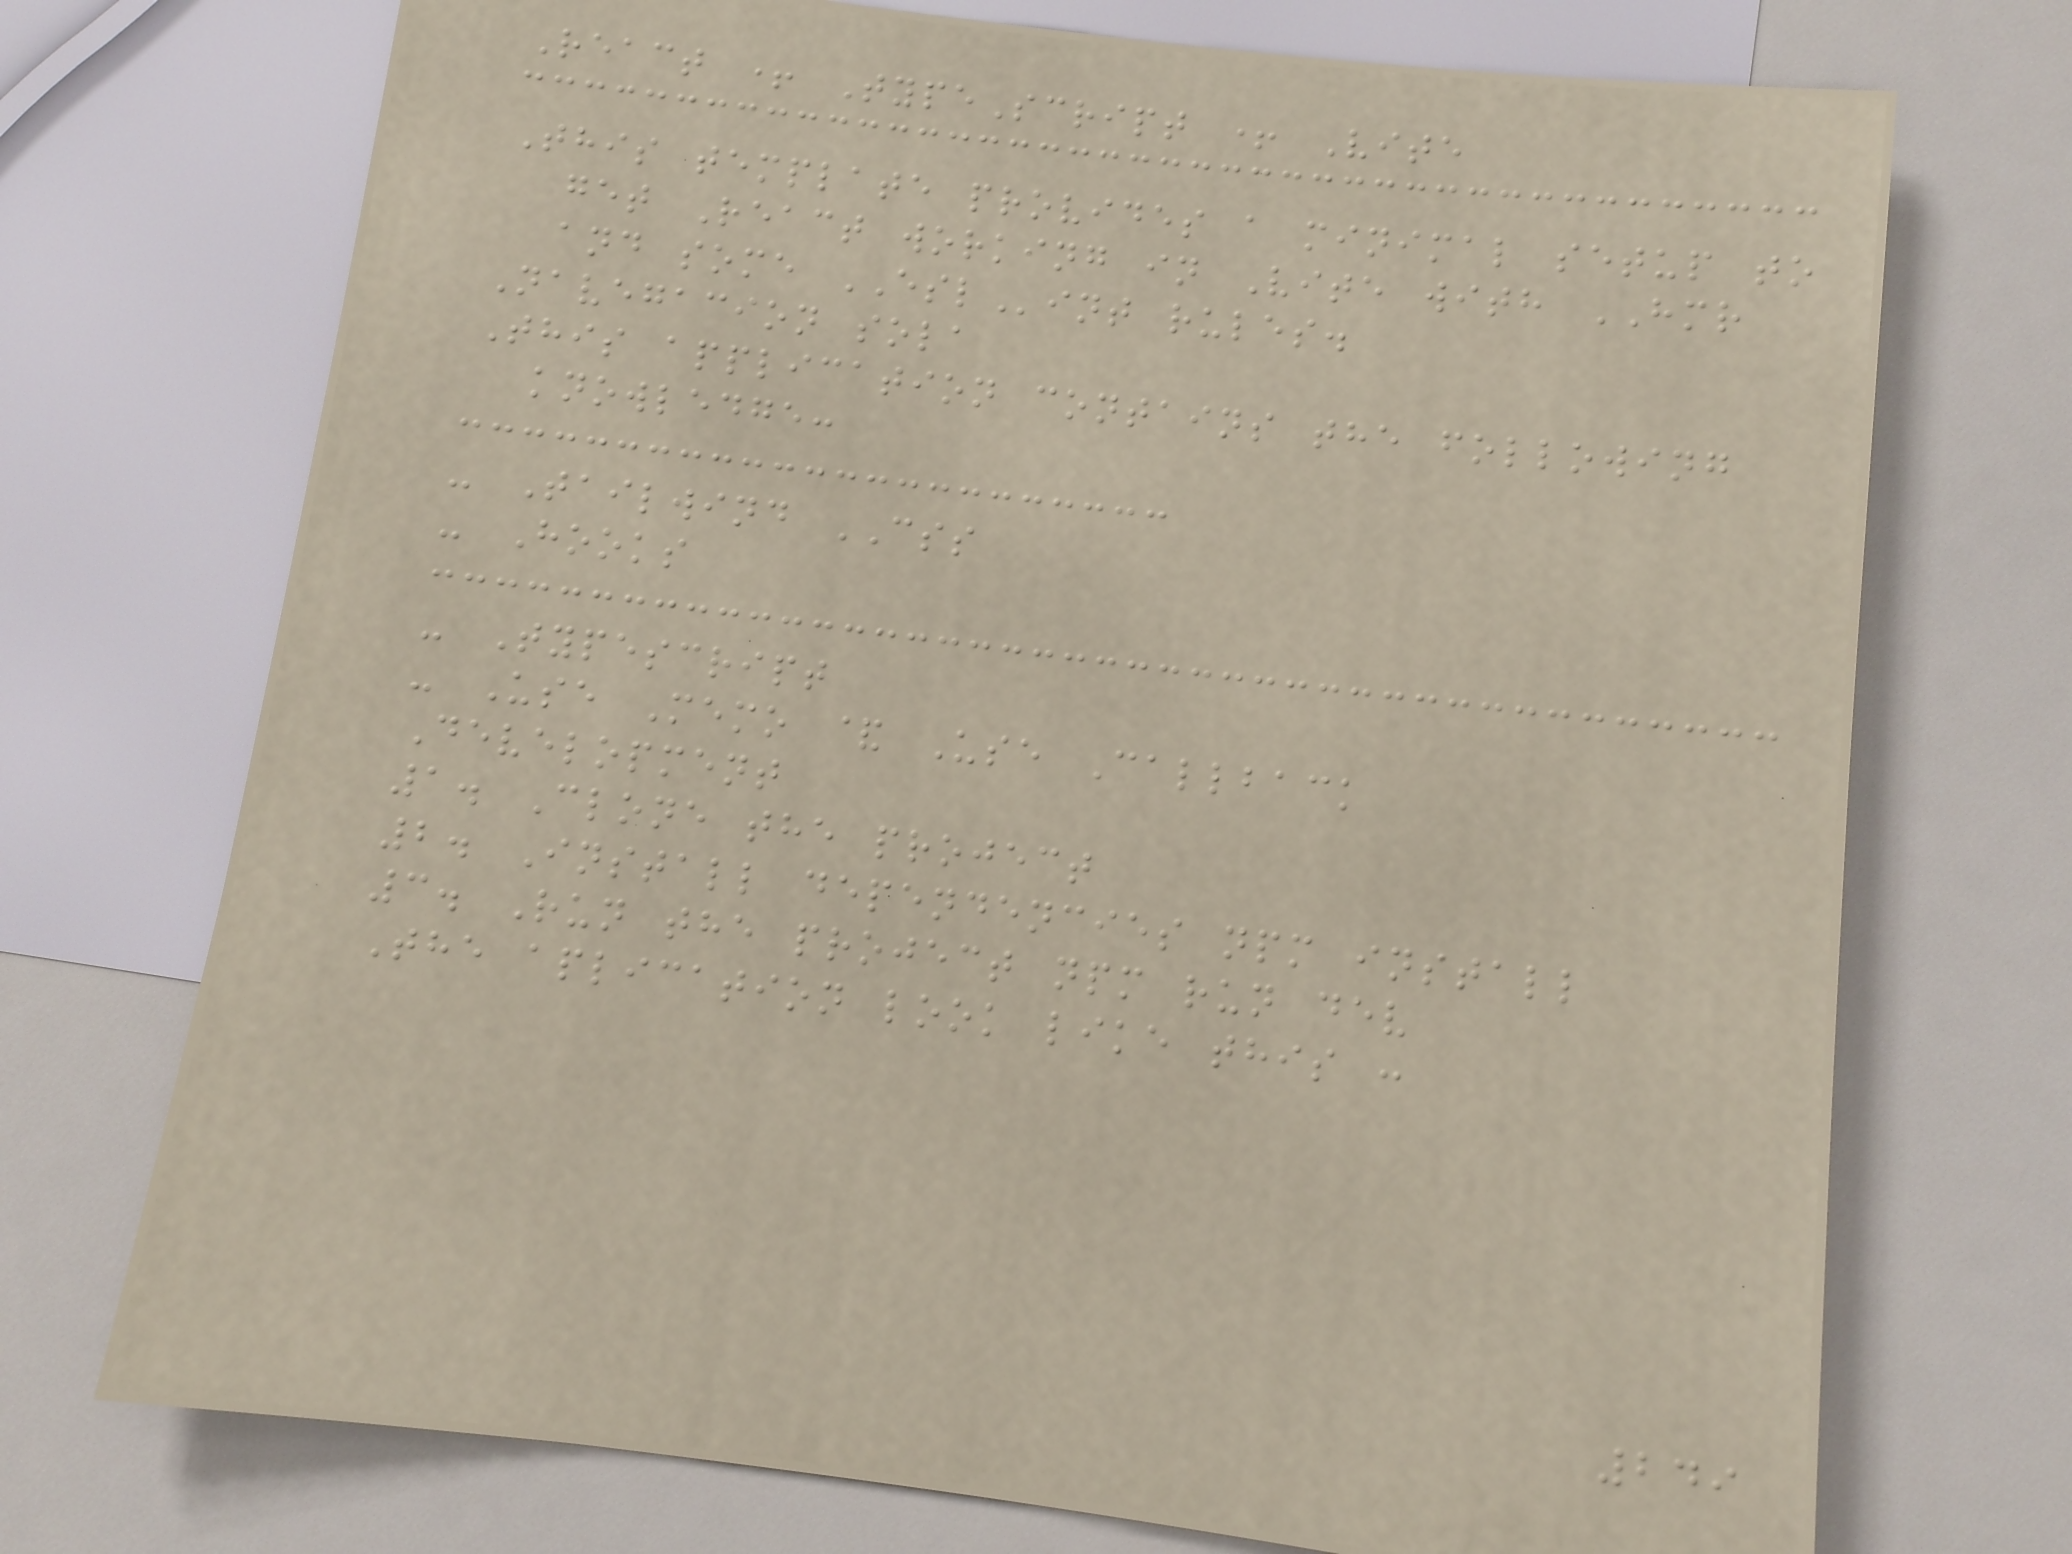React + TypeScript + Vite
This template provides a minimal setup to
get React working in Vite with HMR
and some ESLint rules.
Navegacion sola
This application contains the following
knowledge:
- Tailwind CSS
- Hooks
- Typescript
- Use Memo & Use Callback
Development
1. Clone the project
2. Install dependencies npm install
3. Run the project npm run dev
The aplication look like this :
249
